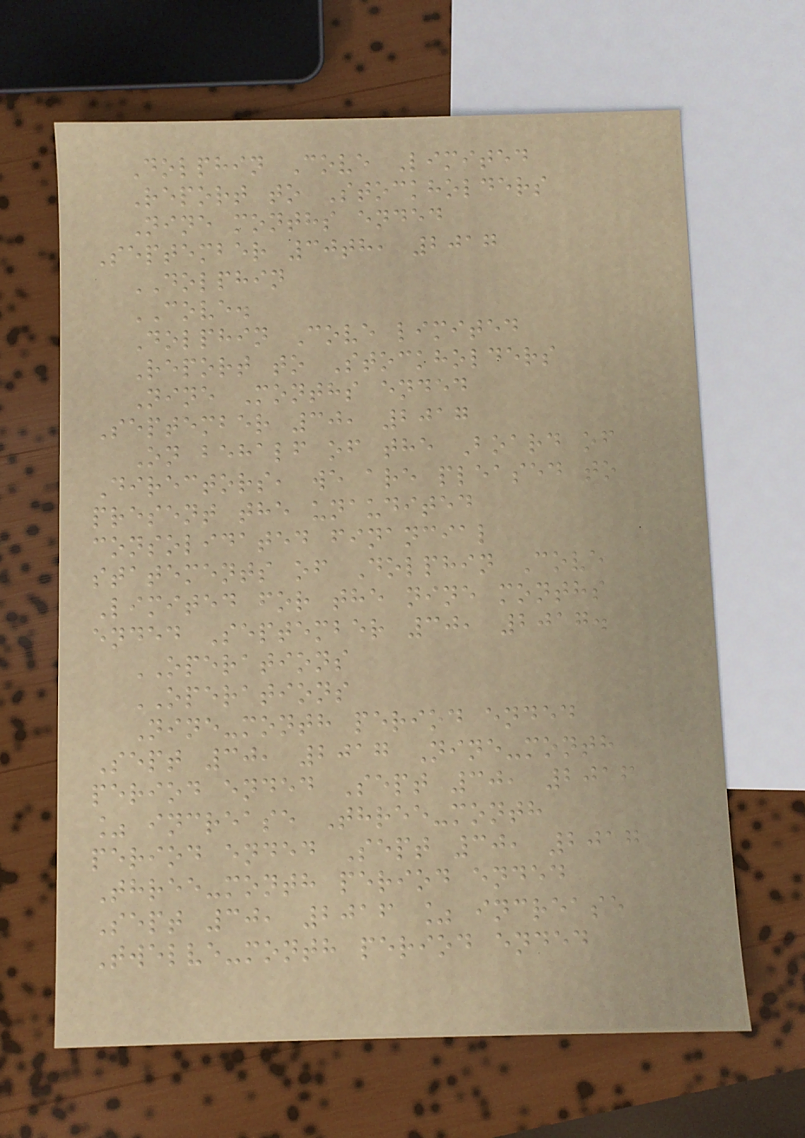Dolphin Cove Limited
Report to Stockholders
Nine months ended
September 30th, 2017
DOLPHIN
COVE.
Dolphin Cove limited
Report to Stockholders
Nine Months ended
September 30, 2017
On behalf of the Board of
Directors, we are pleased to
present the unaudited
consolidated financial
statements of Dolphin Cove
Limited for the nine months
ended September 30, 2017.
OPERATIONS
OPERATIONS
Nine-month period ended
Sept 30, 2017 Nine-month
period ended Sept 30, 2016
% increase Three-month
period ended Sept 30, 2017
Three-month period ended
Sept 30, 2016 % increase
Twelve-month period ended
